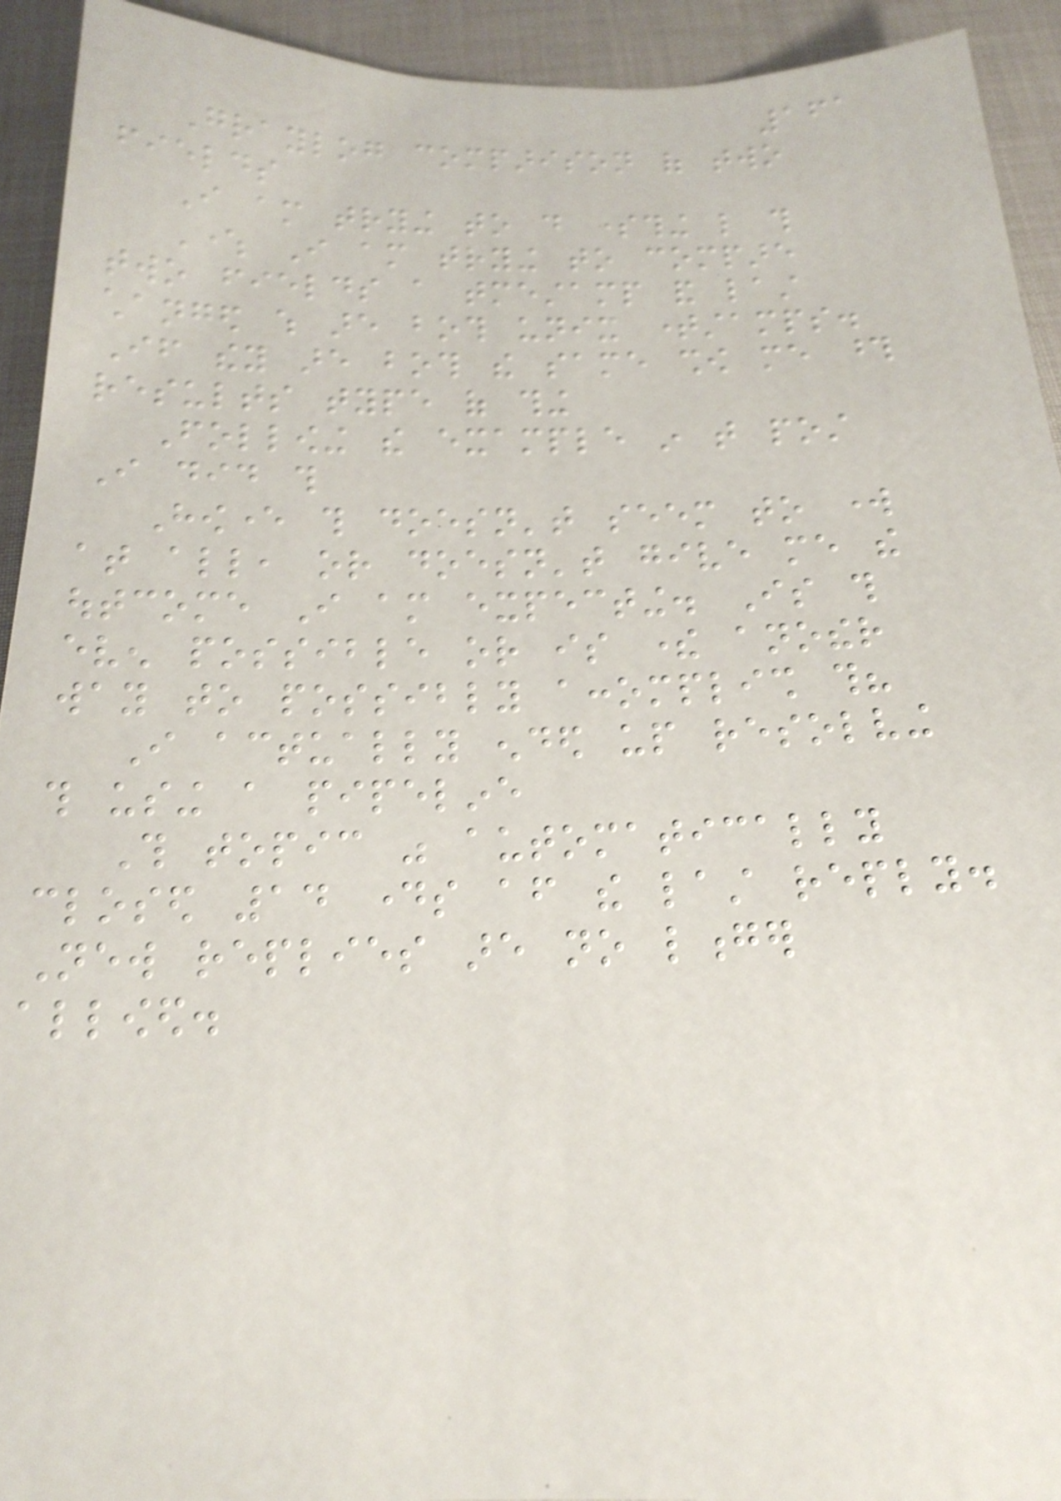161
Graylog comparison of two
fields
I am trying to do something like this
Where I am trying to compare
two fields a tmestamp and last
changed which are both unix timestamps.
If they are both the same show me those
results type of thing
Following the example in that post
I did this
However this doesn't seem to work
at all, or doesn't give me the
outcome I am expecting. Is this
even possible or is there another
way to possibly accomplish this?
I actually ended up resolving
this using a pipeline
This topic was automatically
closed 14 days after the last reply.
New replies are no longer
allowed.
